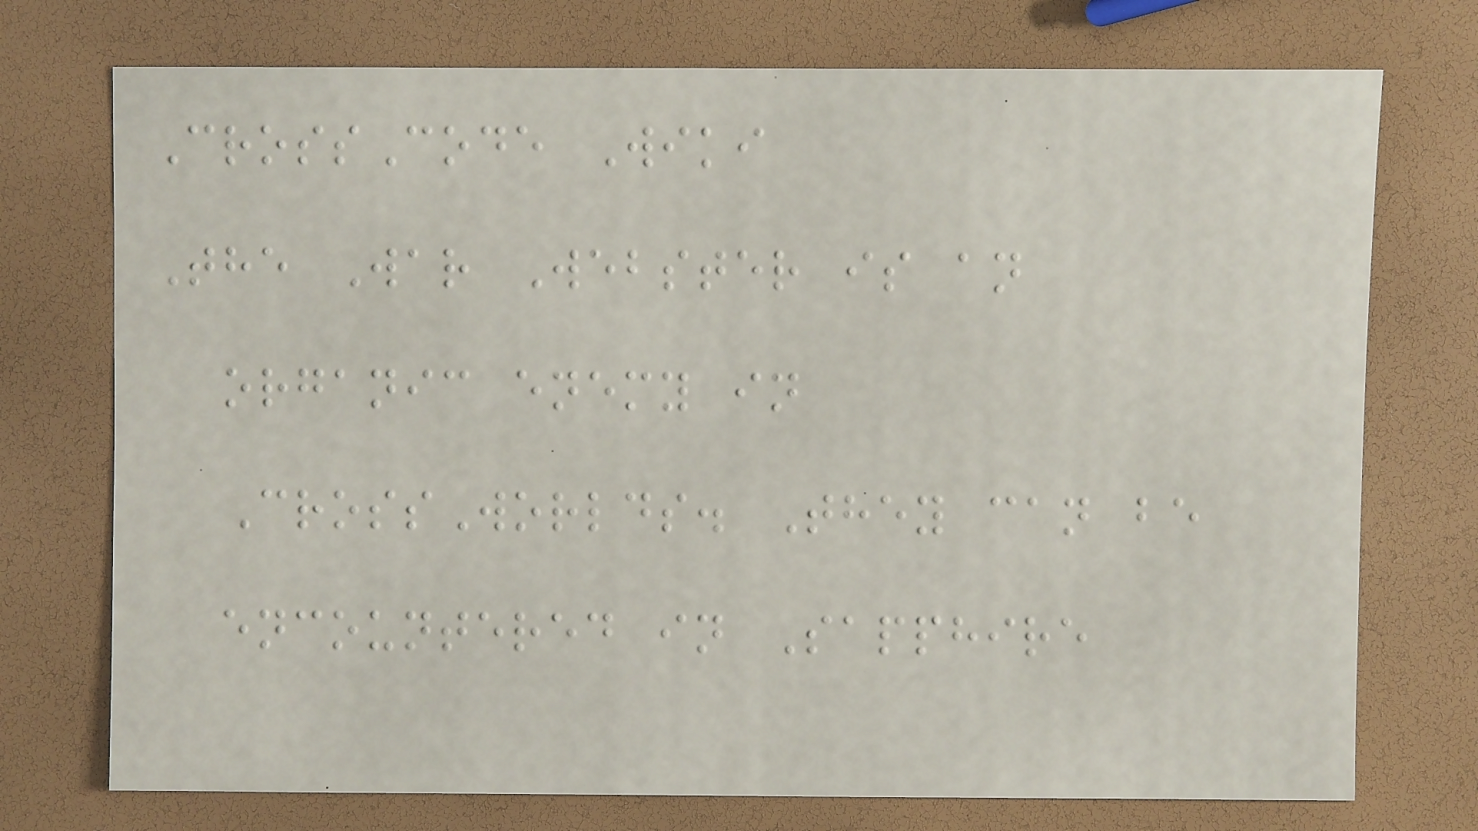CrossCode Wiki
The War Webster is an
organic enemy in
CrossWorlds. They can be
encountered in Sapphire
